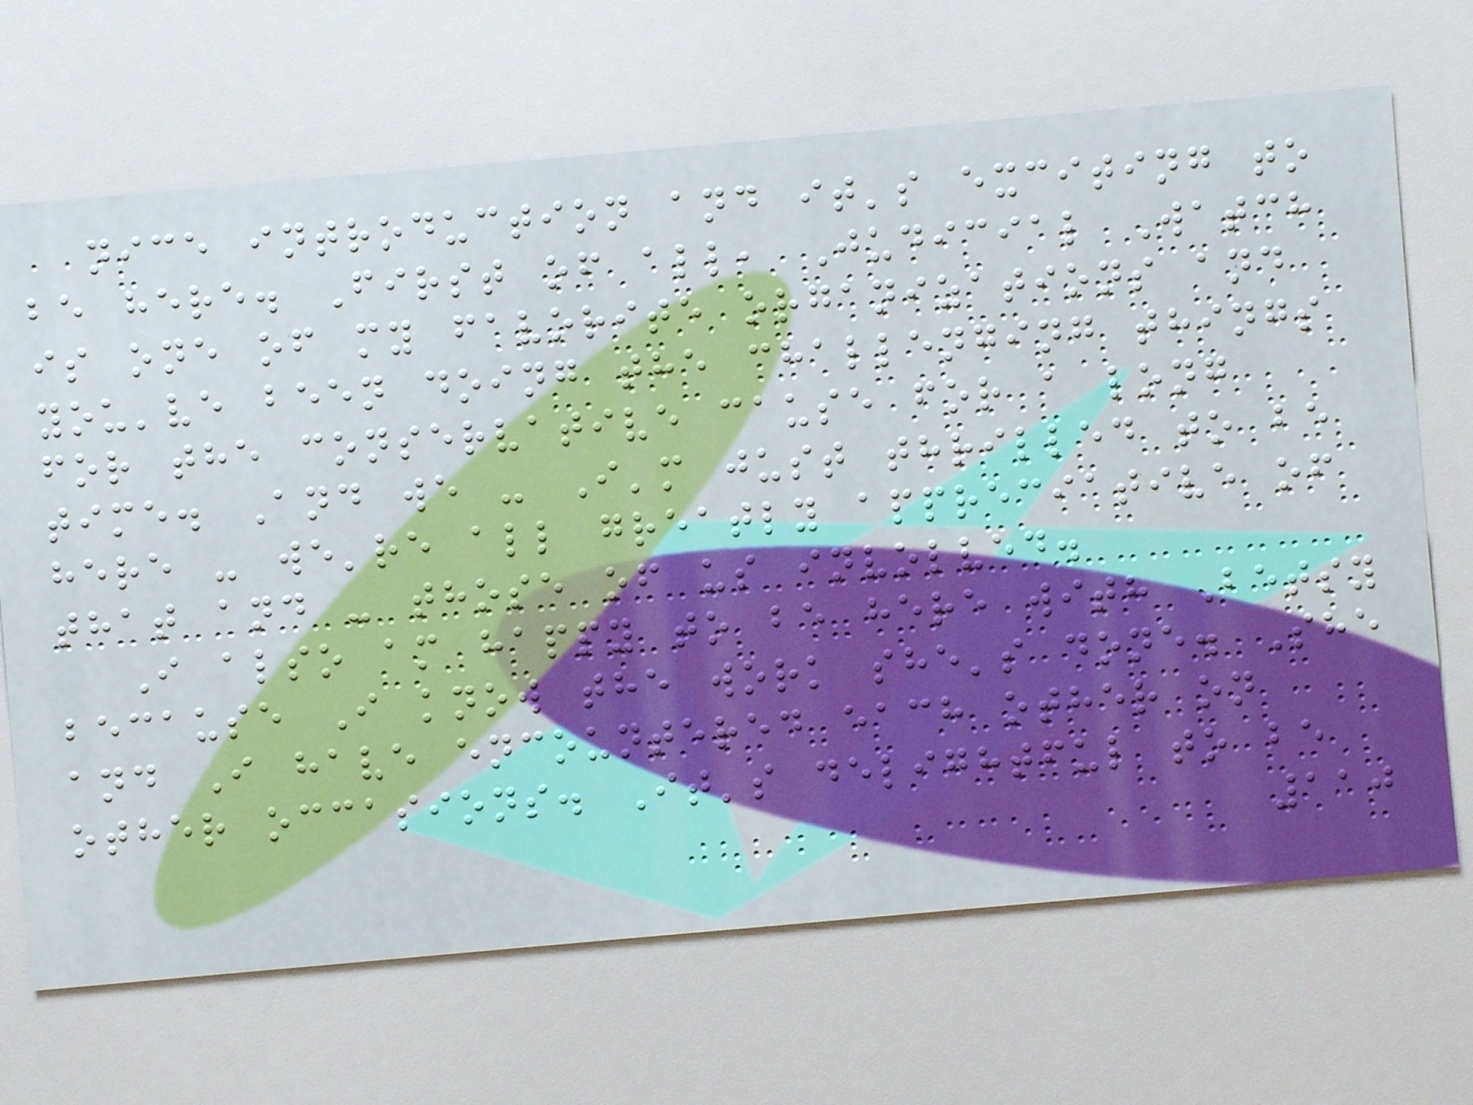nice introduction and it's exciting to
be here. First of all, Judicial Watch
is one of my favorite organizations and
you've been doing the challenging things
for the conservative cause for a long
time. And we - I'm just thrilled to be
here - we're all greatly appreciative of
that and - those of us involved.
I also am happy to be here with Betsy
because I know the work she's done. She
and I have encountered each other on
other occasions. It's delightful to be
110
